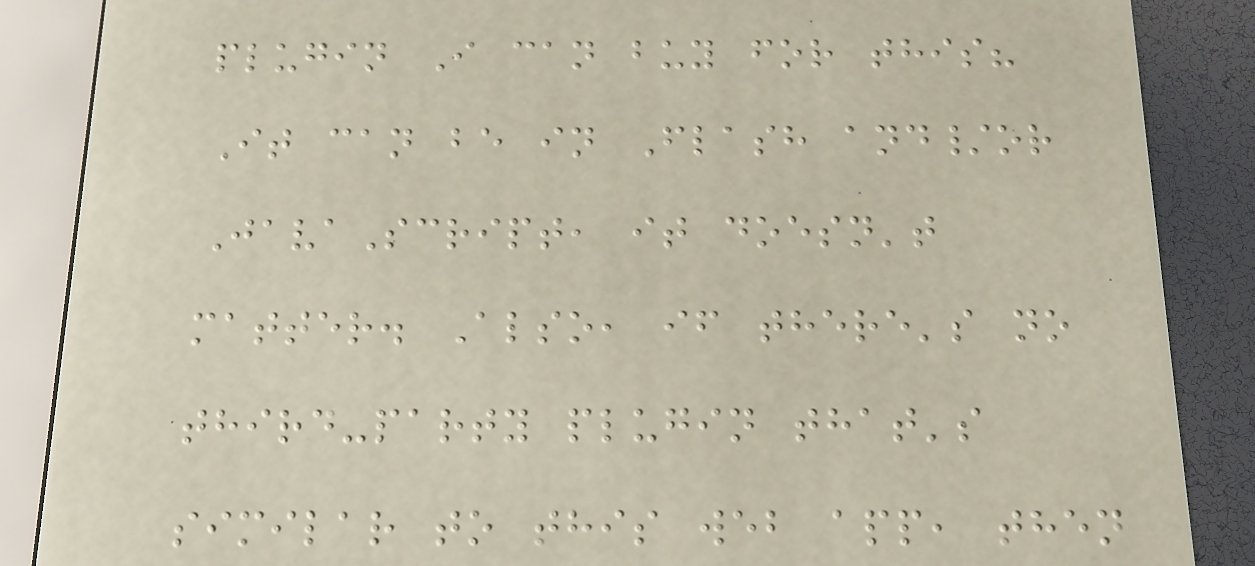plugin I can buy for this?
It can be in Flash and/or
JavaScript, it doesn't
matter. Also, if there's no
third-party plugin that's
similar to this web app, then
